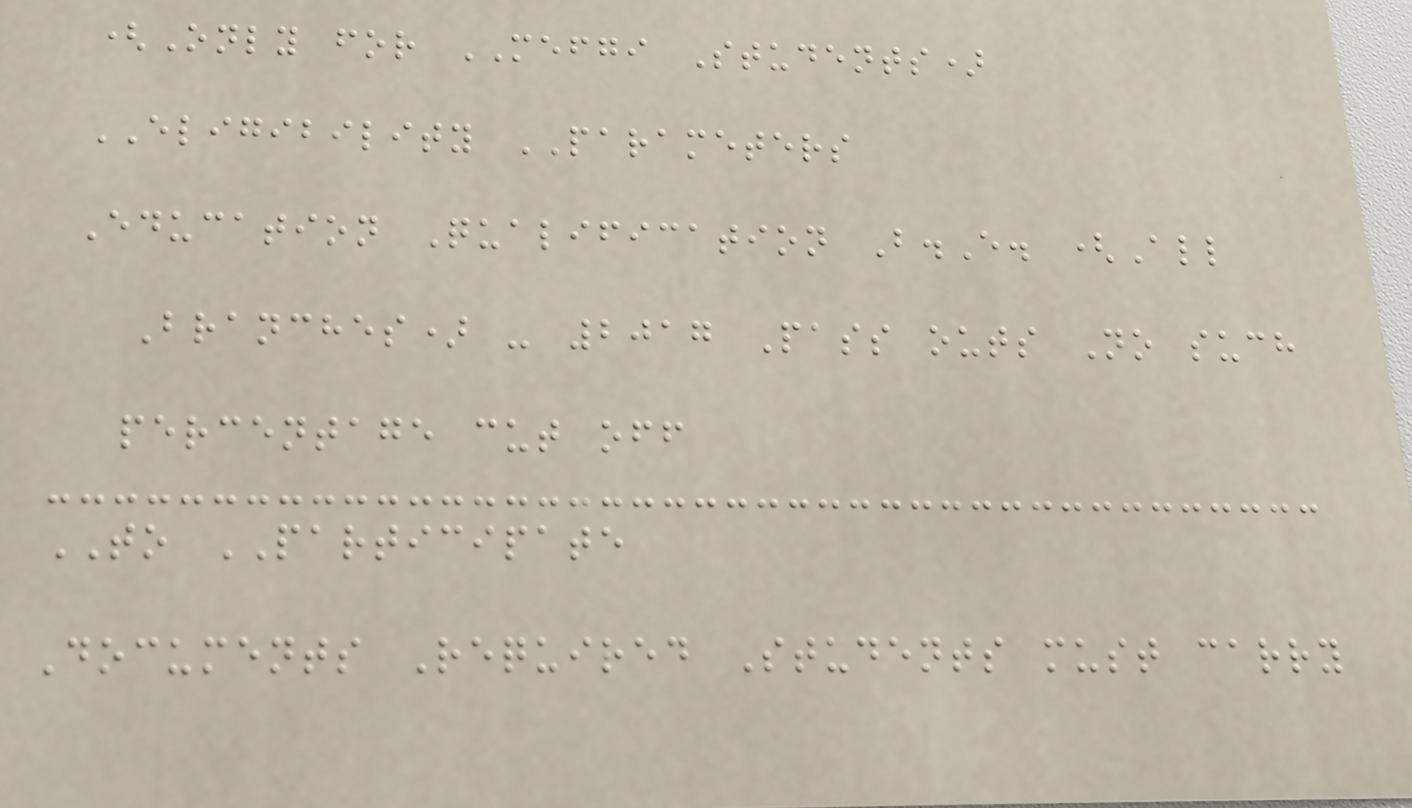(Only for MEFGI Students)
ELIGIBILITY PARAMETERS
Education Qualification B.E. (All
Branches) - 2017 Pass outs No such
percentage cut off
TO PARTICIPATE
Documents Required Students must carry
